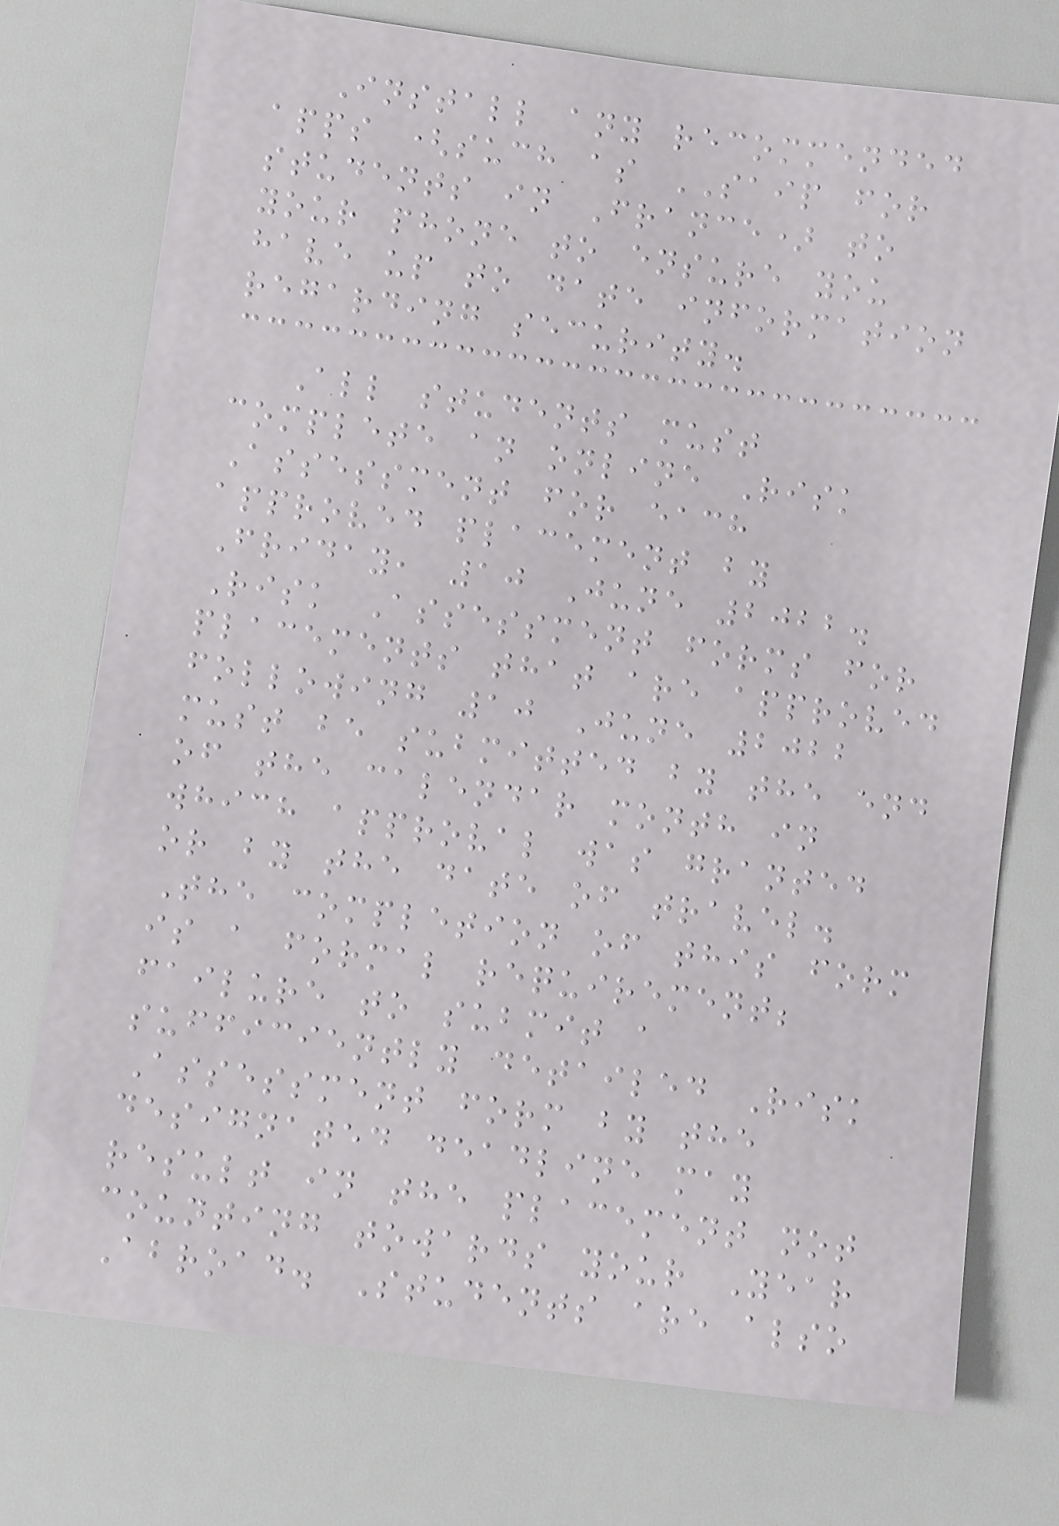Install any recommended
apps (such as SAIP for
students in France) to
your phone to ensure you
have up to date information
regarding security.
All students must
complete an online Risk
Assessment for each
approved placement by
Friday, 10 June 2022.
Risk Assessment forms for
placements that are approved
following 10 June 2022
must be submitted by the end
of the calendar month in
which approval was granted
or by the date of travel.
The completion of this form
is a formal requirement;
failure to submit a
sufficiently detailed Risk
Assessment form by the
designated deadline may
result in the placement not
counting towards your Year
Abroad. Students are also
